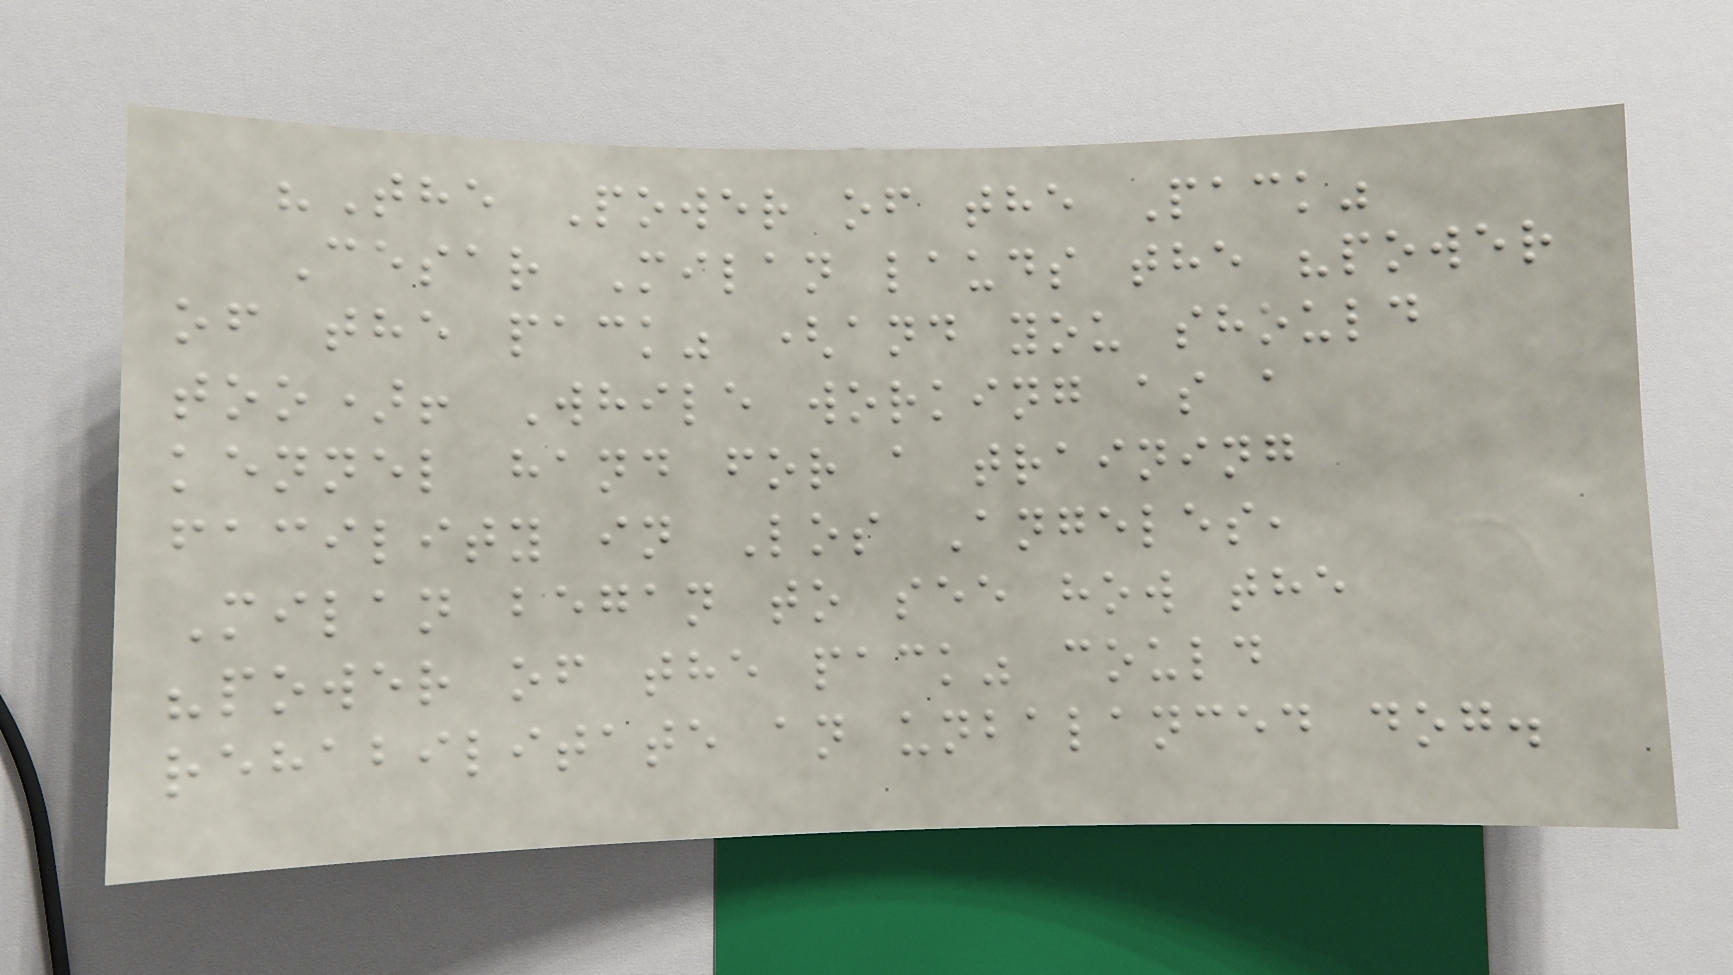"The Power of the Pack"
Cesar Milan lauds the "power
of the pack" (and you should
too)! While working as a
kennel hand for a training
facility in Los Angeles,
Milan began to see how the
"power of the pack" could
rehabilitate an unbalanced dog.
